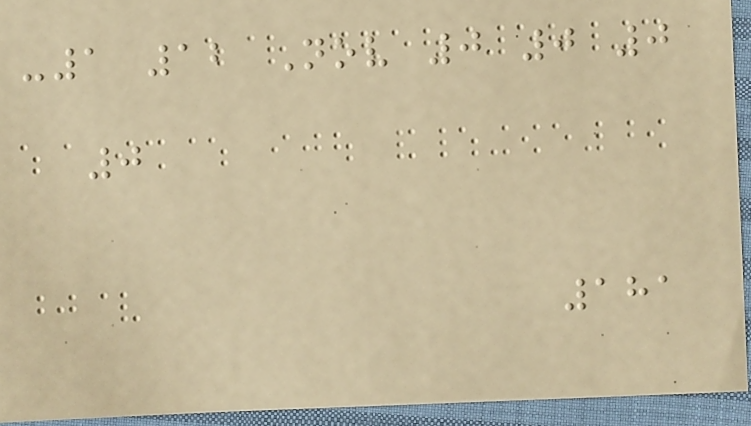-1 12 Nov 0 0 0
0
181
